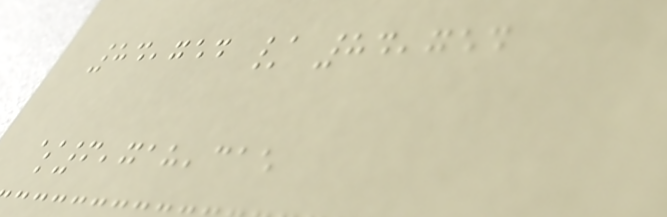84,754 / 84,754
$6,718,315
